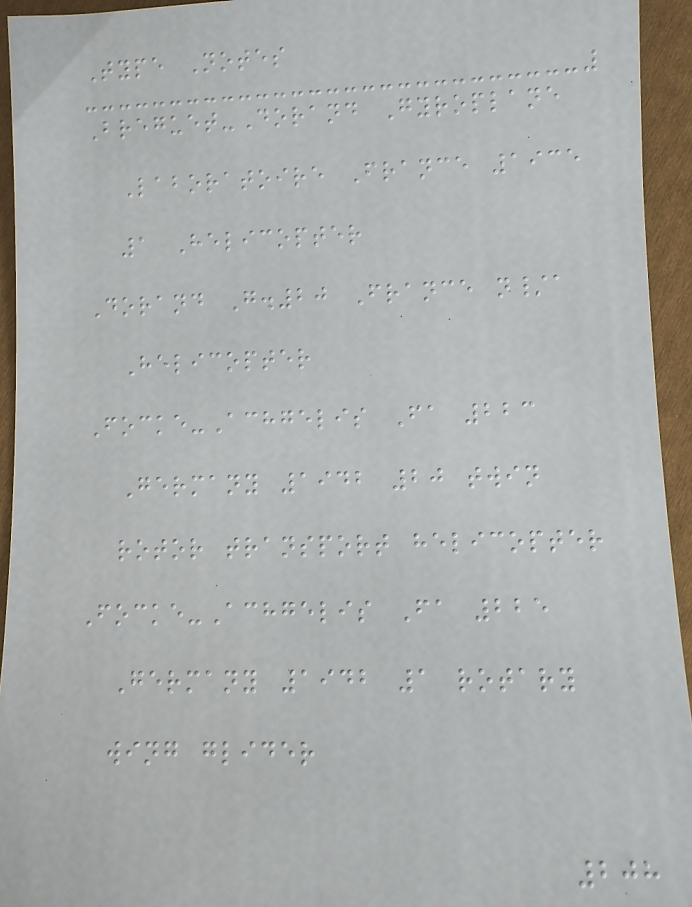Type Notes
Breguet-Dorand Gyroplane
Laboratoire France 1935
1 Helicopter
Dorand G.20 France n/a
Helicopter
Focke-Achgelis Fa 223
Germany 1942 20 twin
rotor transport helicopter
Focke-Achgelis Fa 225
Germany 1942 1 rotary
wing glider
208
